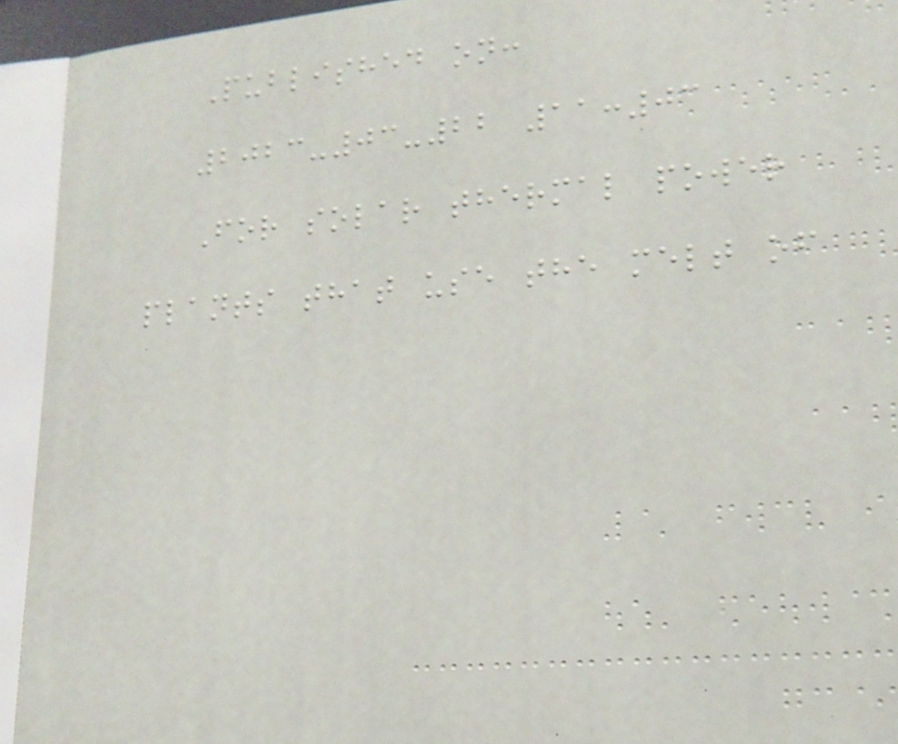Published on:
2023-03-22 11:03
For solar thermal power
plants that use the melt of
